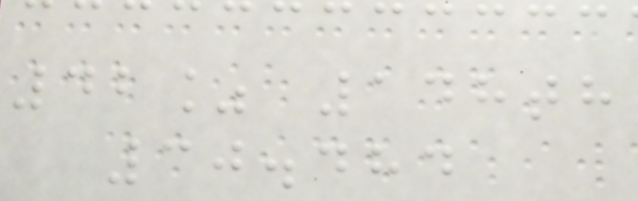42% 148th
30.484
